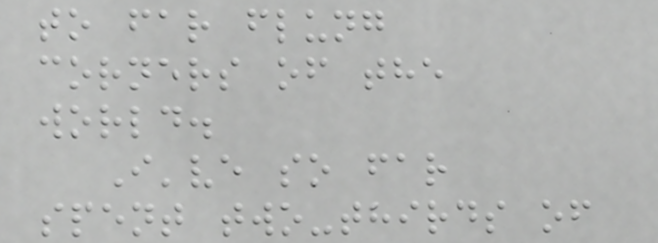to far flung
corners of the
world.
I've so far
spent two-thirds of
